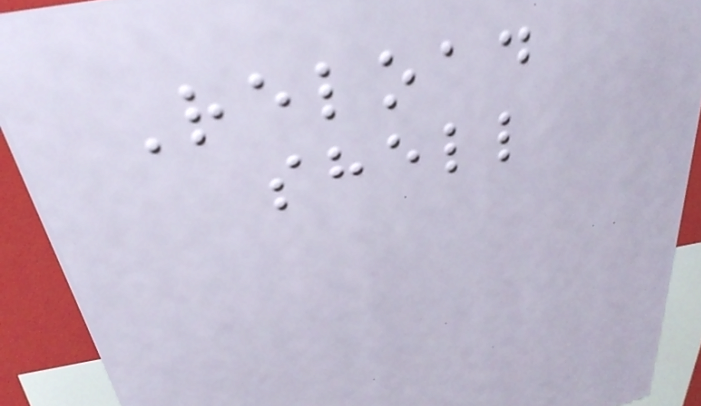Reload
shell
